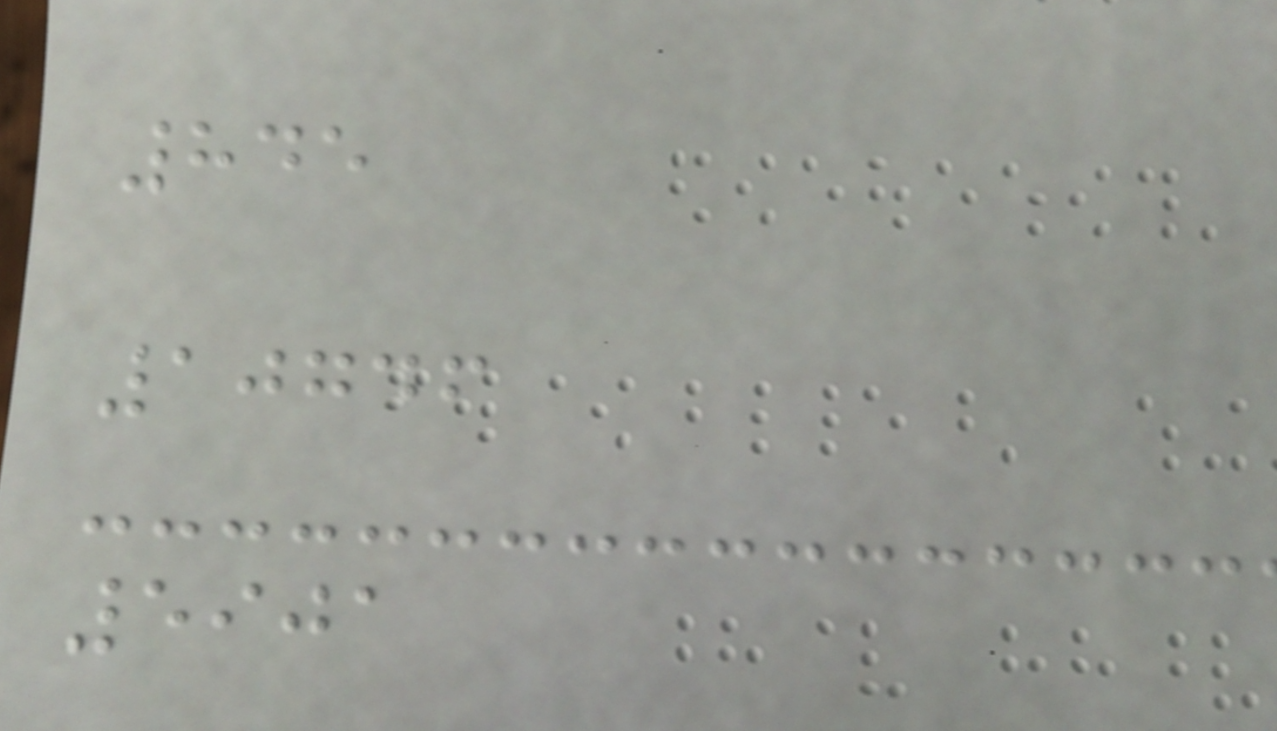845
10746
5901
